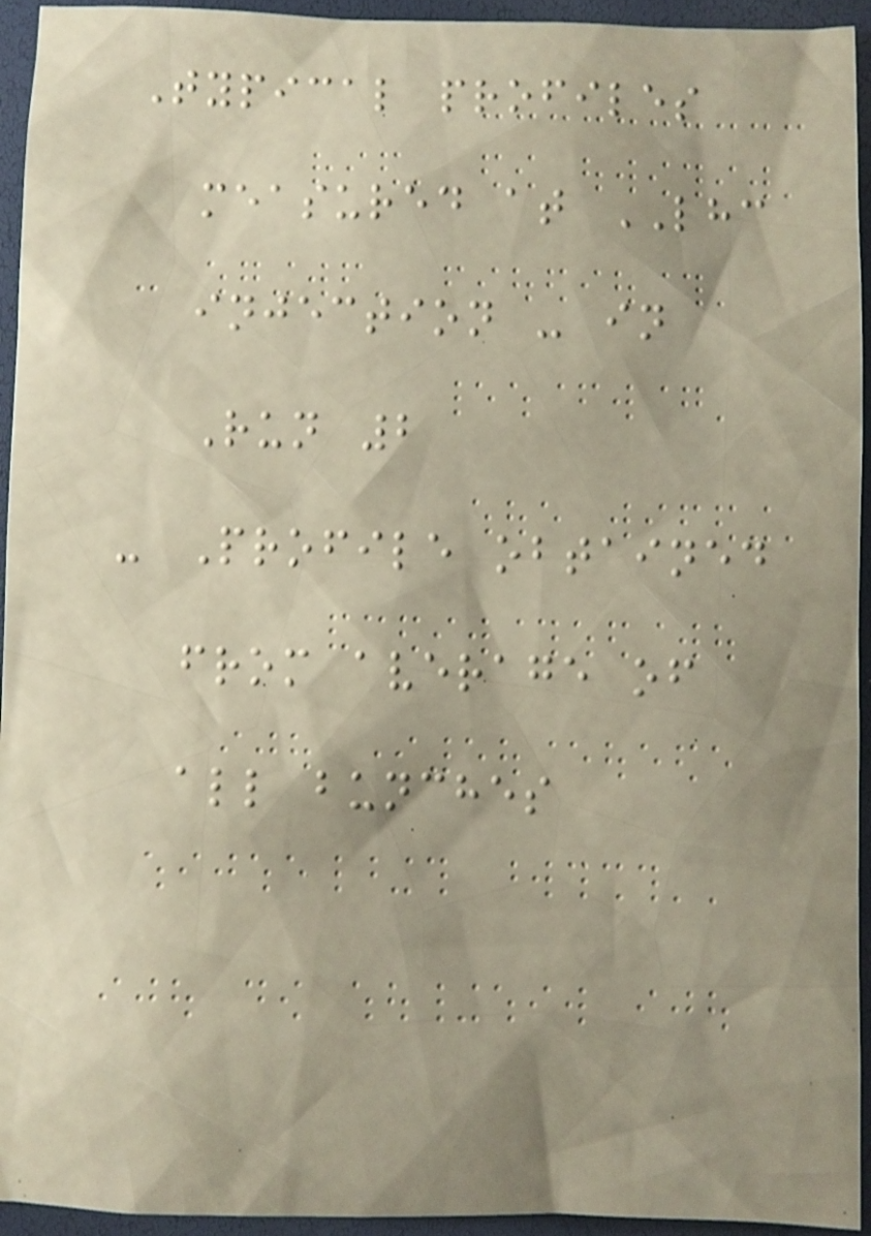Typical profiles
measured at LHC
injection - in
Run 2
- Profile obtained
from average of
all bunches
